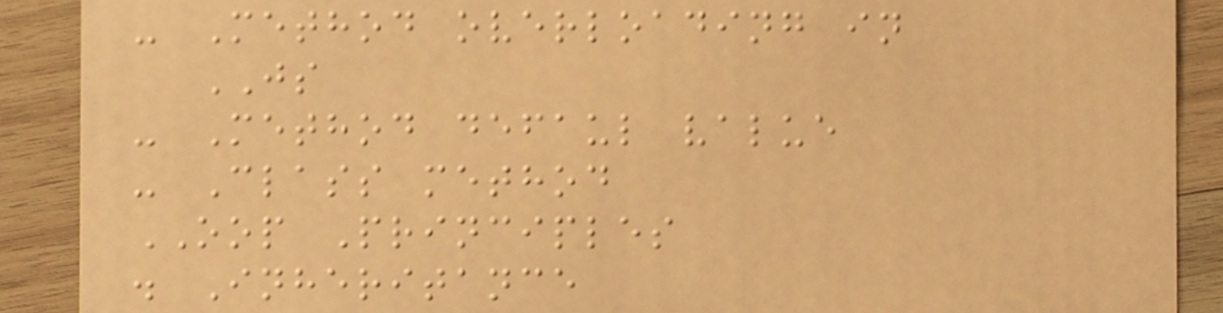- Method overloading in
JS
- Method defaul value
- Class method
OOP Principles
. Inheritance
